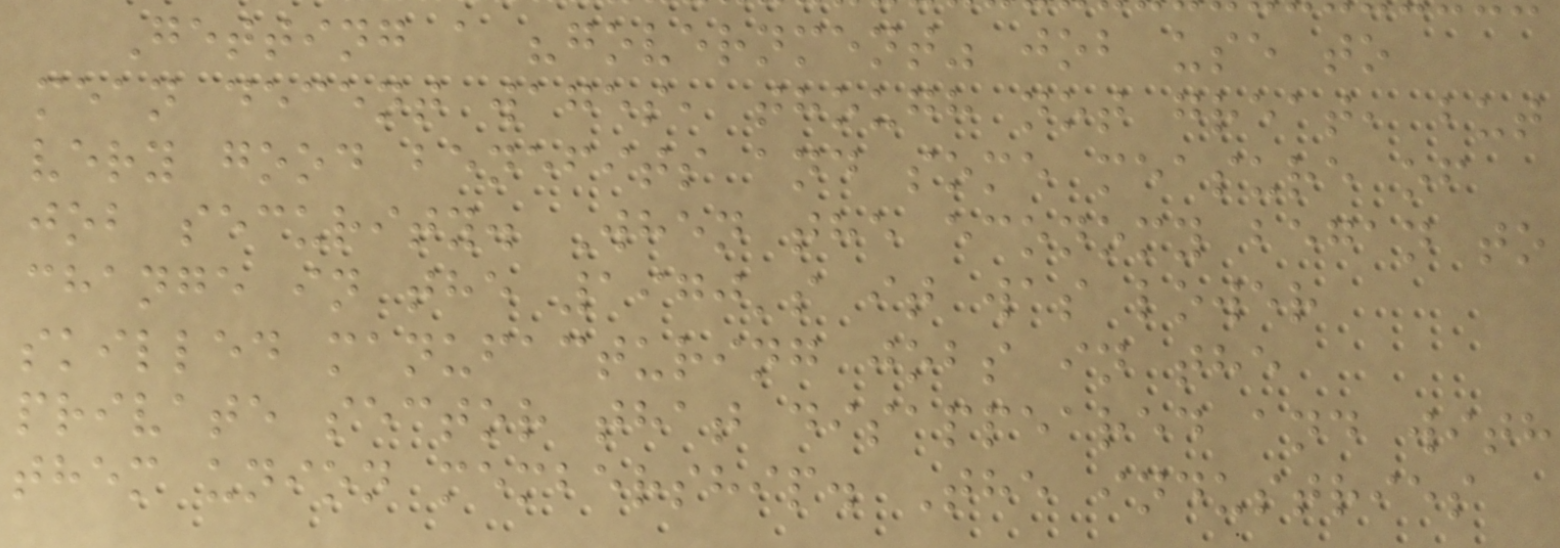Getting a "government" job use to
mean decent wages, though not great, but
very good benefits and some measure of
job security. When the economy began to
change in the 1970's it was lower
skilled manufacturing jobs in the
private sector that disappeared and with
them union membership. The industries
